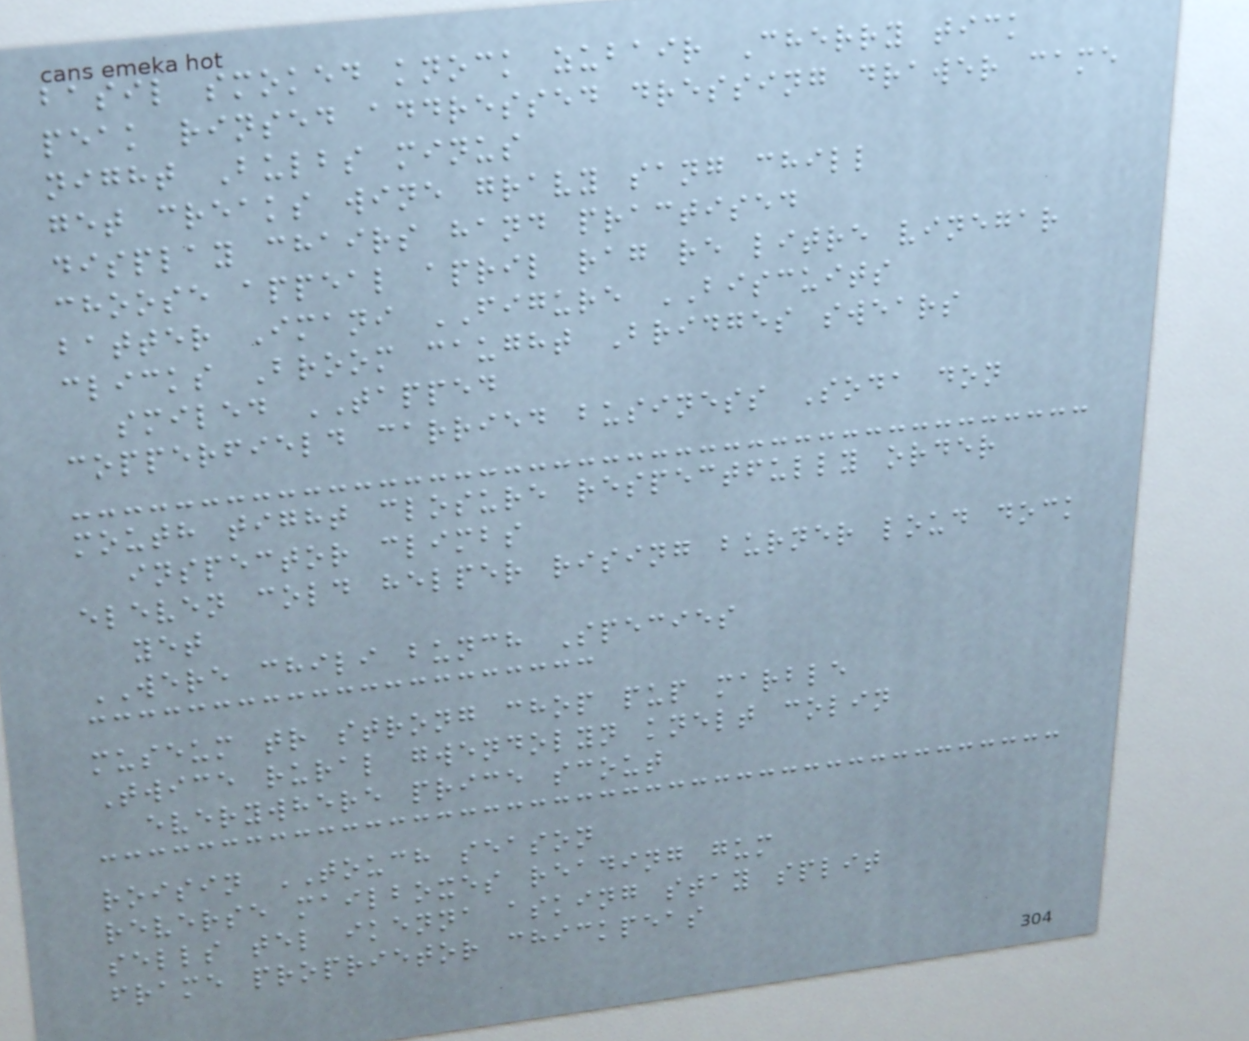basil smoked knock zubair Cherry tick
peak rinsed addressed dressing drawer came
night Bulbs minus
get creaks wine gravy sang chill
display chairs hand practised
choose appeal april rag re litre vinegar
batter Imani FIGURE BISCUITS
clicks Broom caught Bridges swears
smiled TAPPED
copperfield carried business Soda don
mouth tight closure respectfully order
inspector climbs
eleven cold helper rising burner loud dock
yet
WERE chili bunch Species
museum tr strong chop pup marble
Twice rural gwendolyn knelt colin
everywhere price scout
roisin TOUCH season
reverse mailboxes reading gum
sells tel ikenna asking stay split
frame proprietor chickpeas
